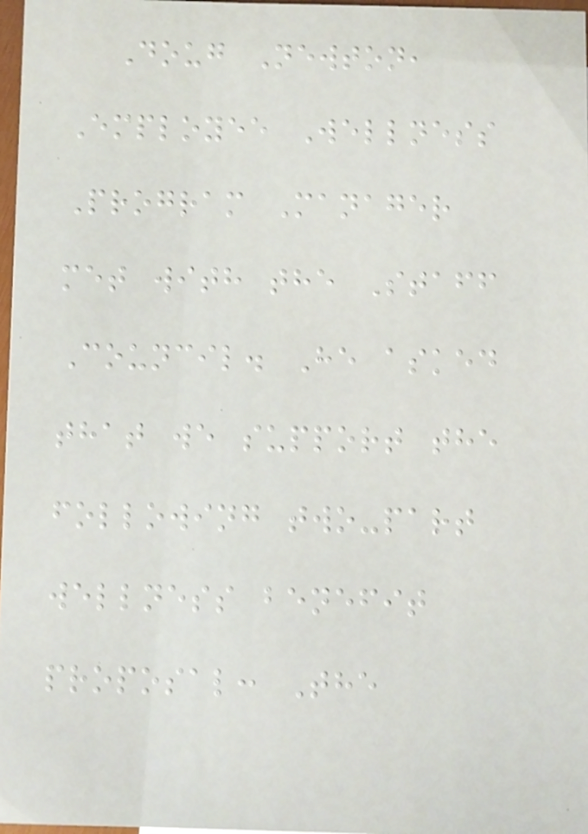Doug Newton,
Employee Wellness
Program Manager
met with the Staff
Council. He asked
that we support the
following two-part
wellness benefit
proposal: The
